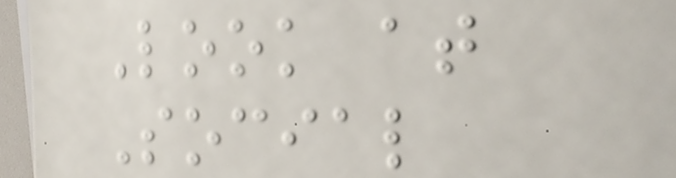Look at
Social
